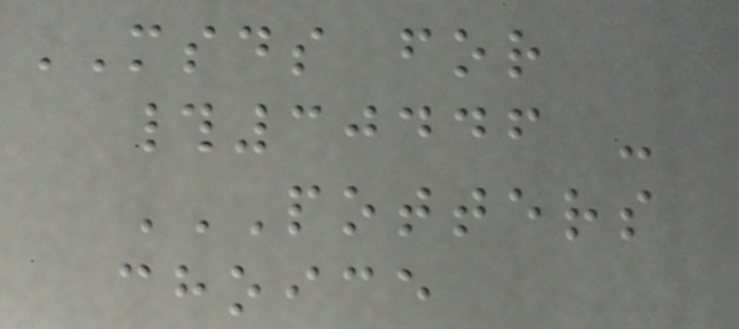MSDS for
#30446 -
POTTERS
CHOICE
